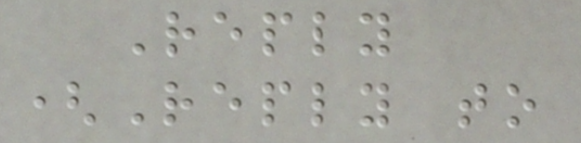Reply
(Reply to
